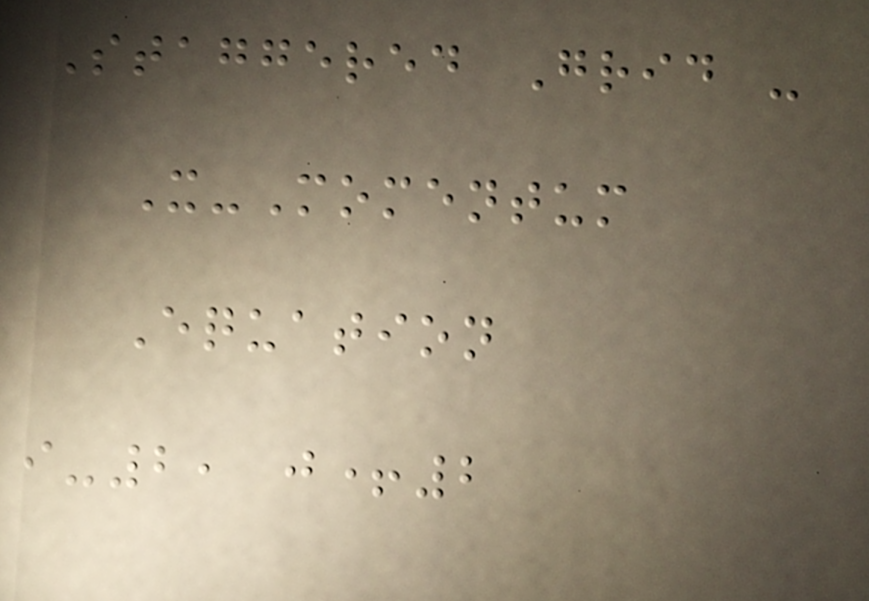Staggered Grid -
X-Momentum
Equation
i-2, j+2
